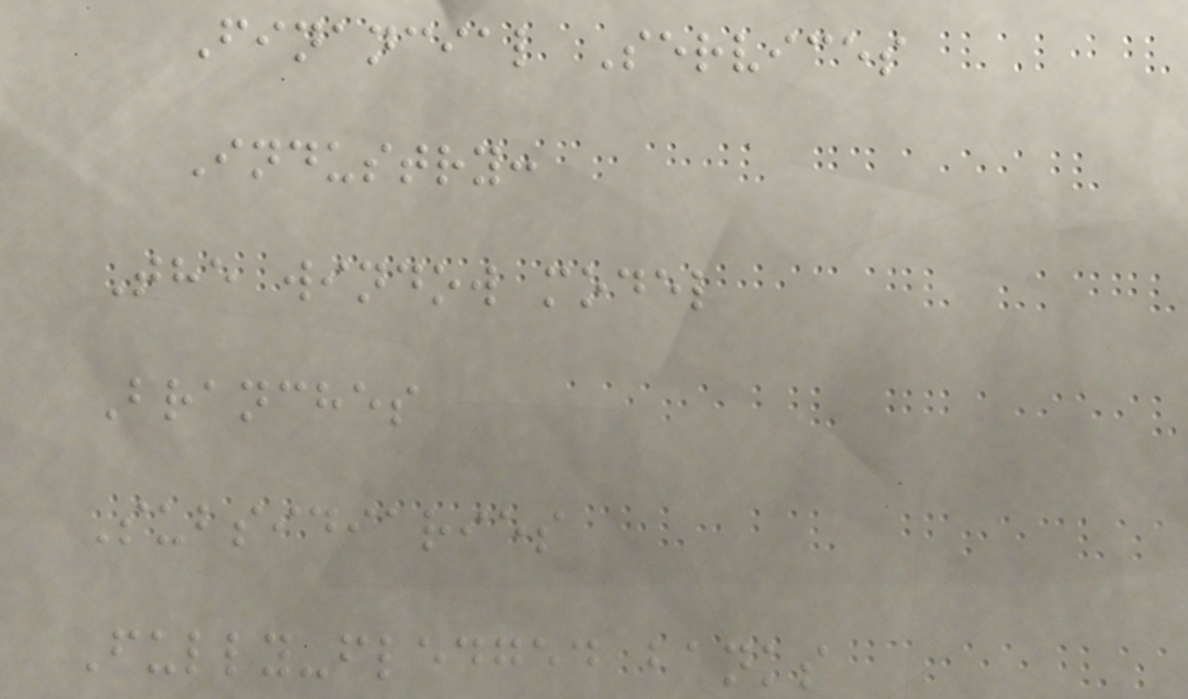Financial Services
Industry:
The window model
Branches
Subsidiaries
Fully-fledged banks
